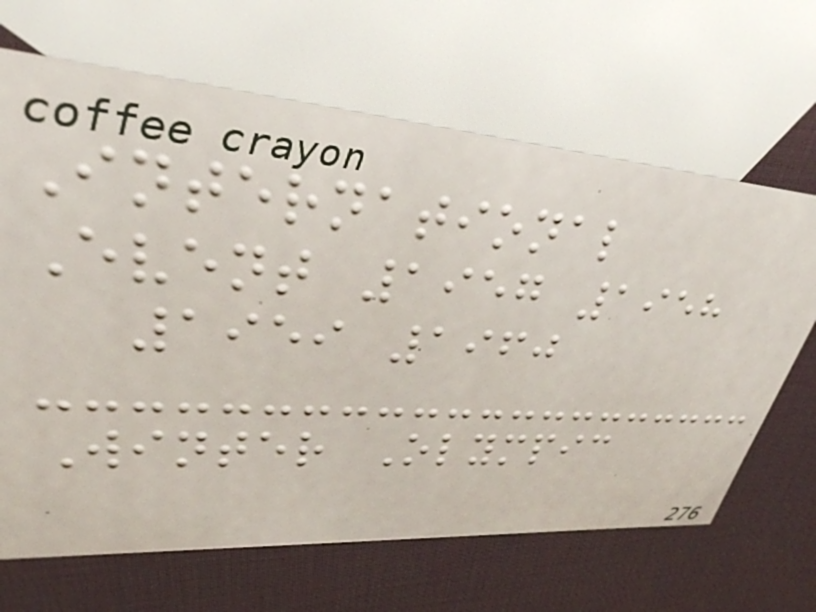International
Event 1957 1958
1959 1960
Winter Olympic
